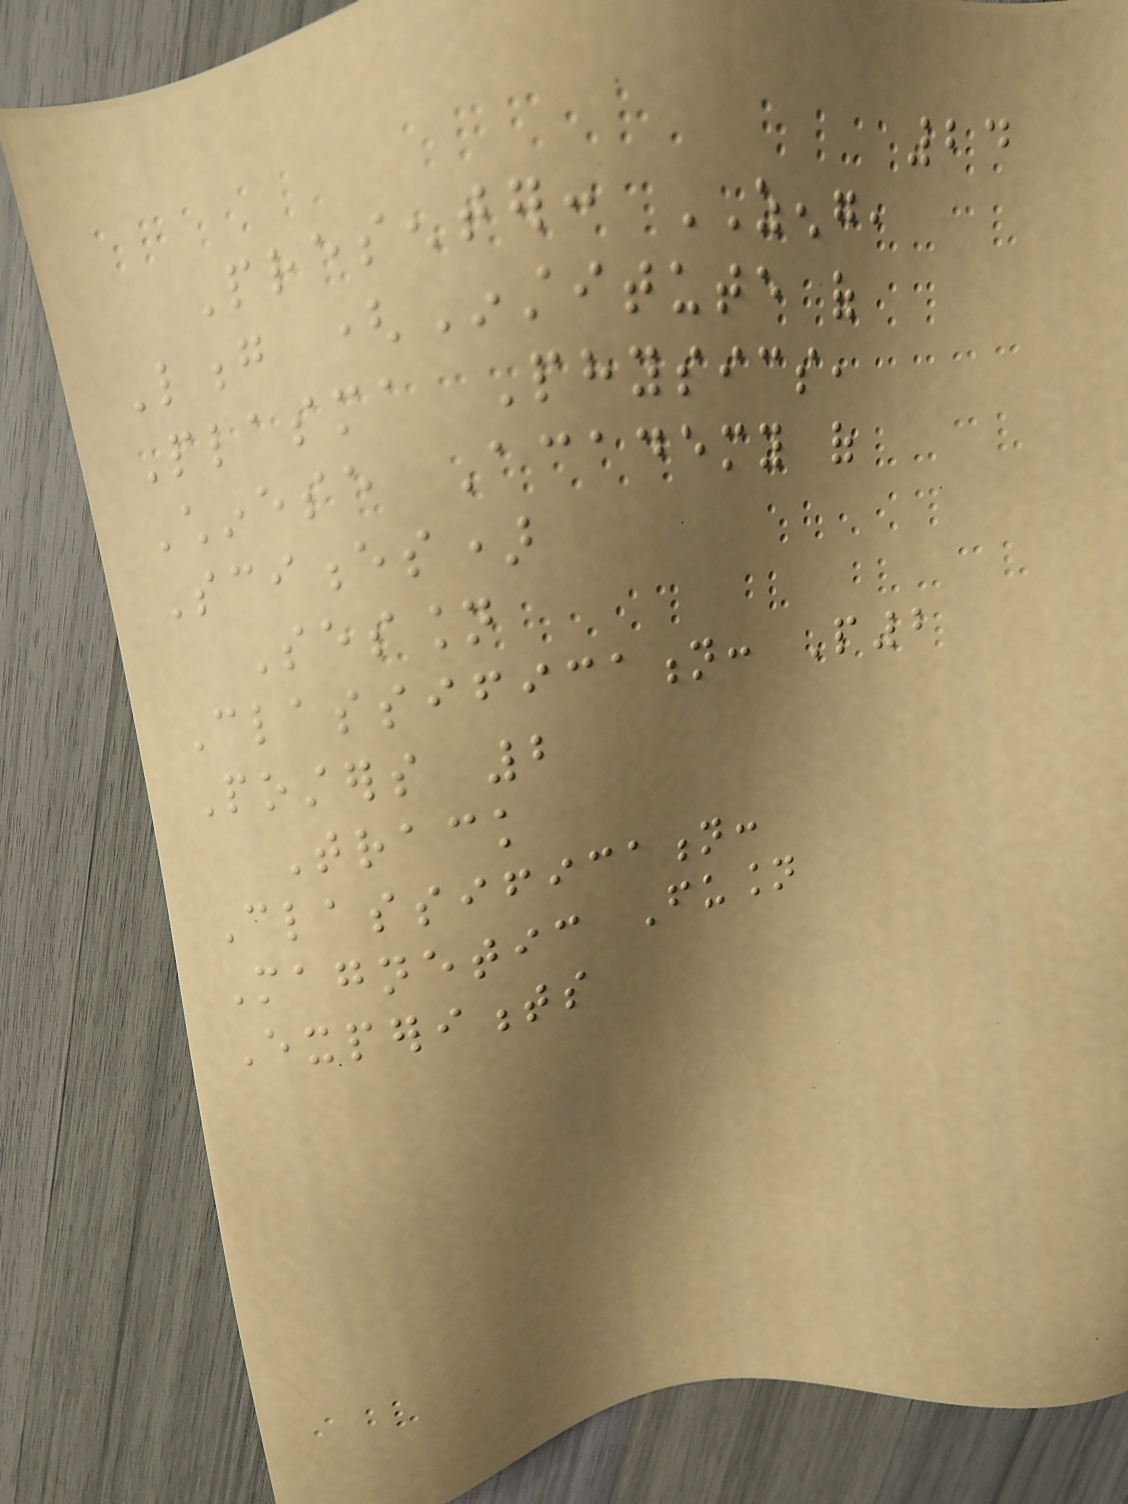24
Presenter: ZENG,
Long (Institute of
Plasma Physics,
Chinese Academy of
Sciences)
Session
Classification: P2
Posters 2
Track
Classification:
Magnetic Fusion
Experiments
